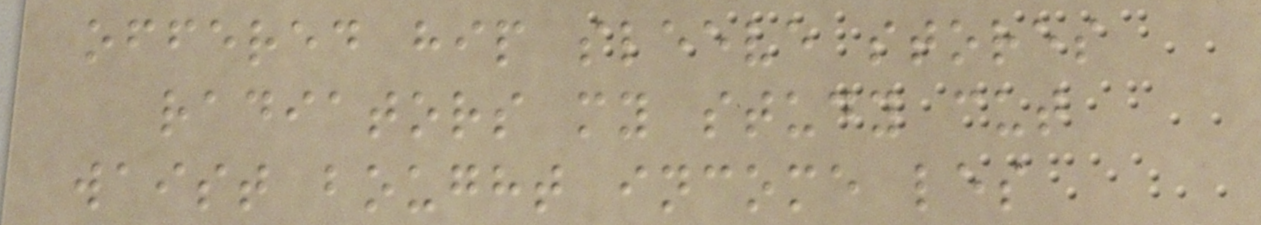offered hip sleeve stores
radiators my study cut
waist bought income les
